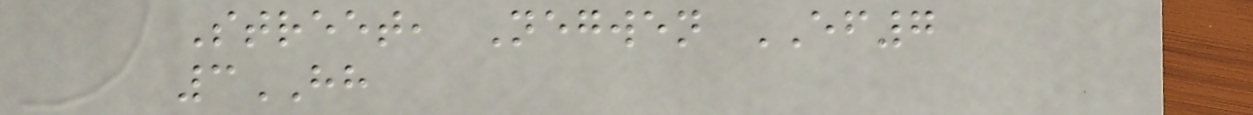Street, Negwen EF7
3HH
